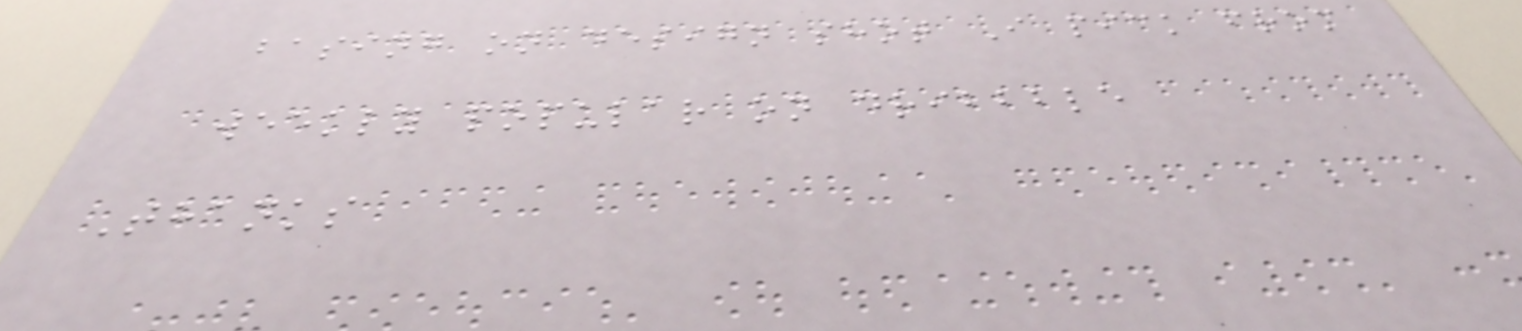basing on design shot I pick from
weekly popular on dribbble
Thanks
